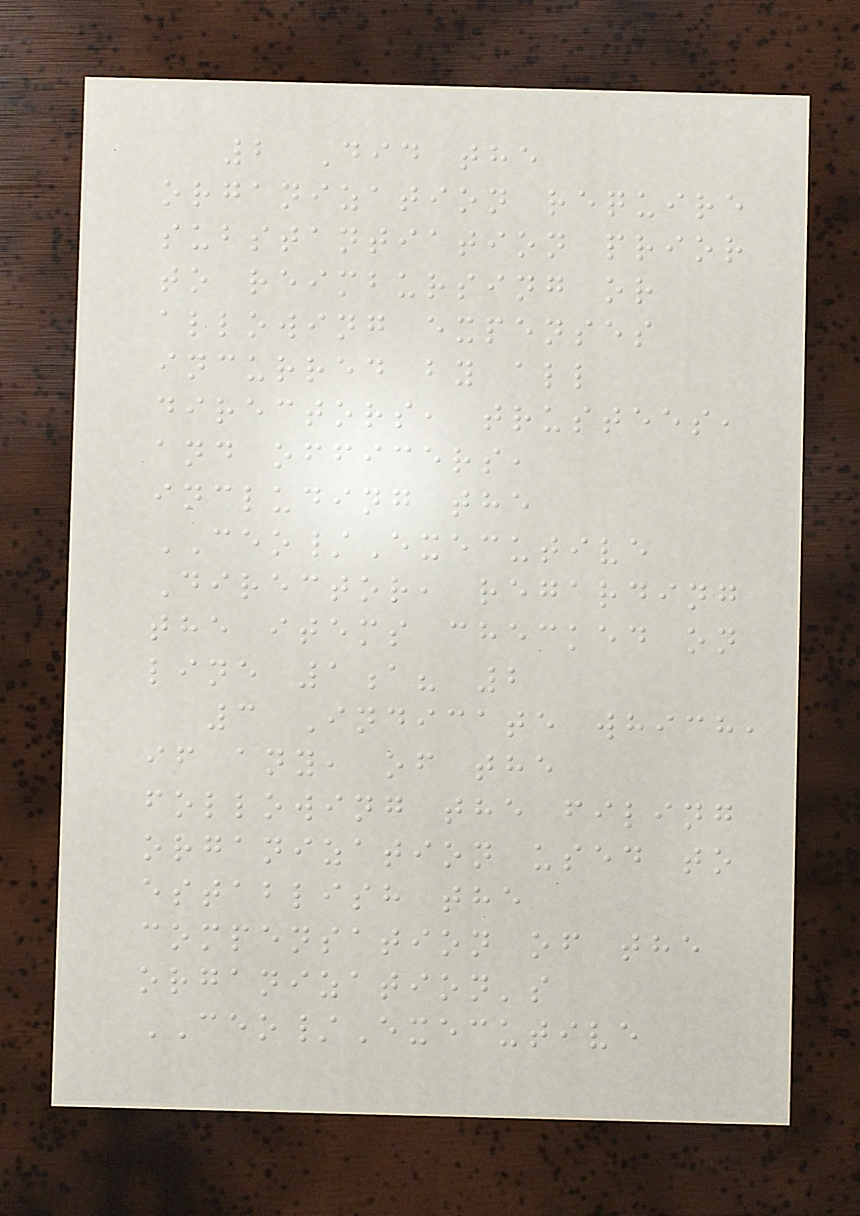2 Did the
organization require
substantiation prior
to reimbursing or
allowing expenses
incurred by all
directors, trustees,
and officers,
including the
CEO/Executive
Director, regarding
the items checked on
line 1a? 2
3 Indicate which,
if any, of the
following the filing
organization used to
establish the
compensation of the
organization's
CEO/Executive
